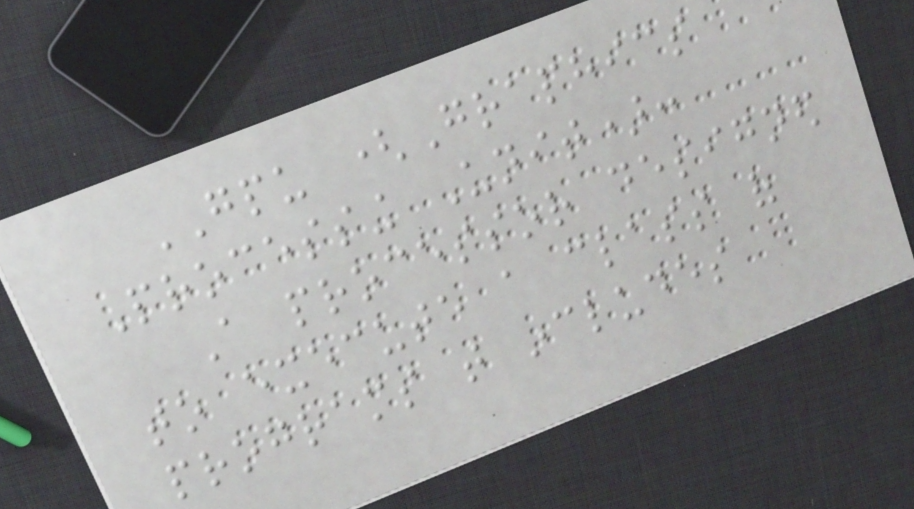GPU (Graphics
Processing Unit):
A processor designed
to execute a class of
programs that includes
